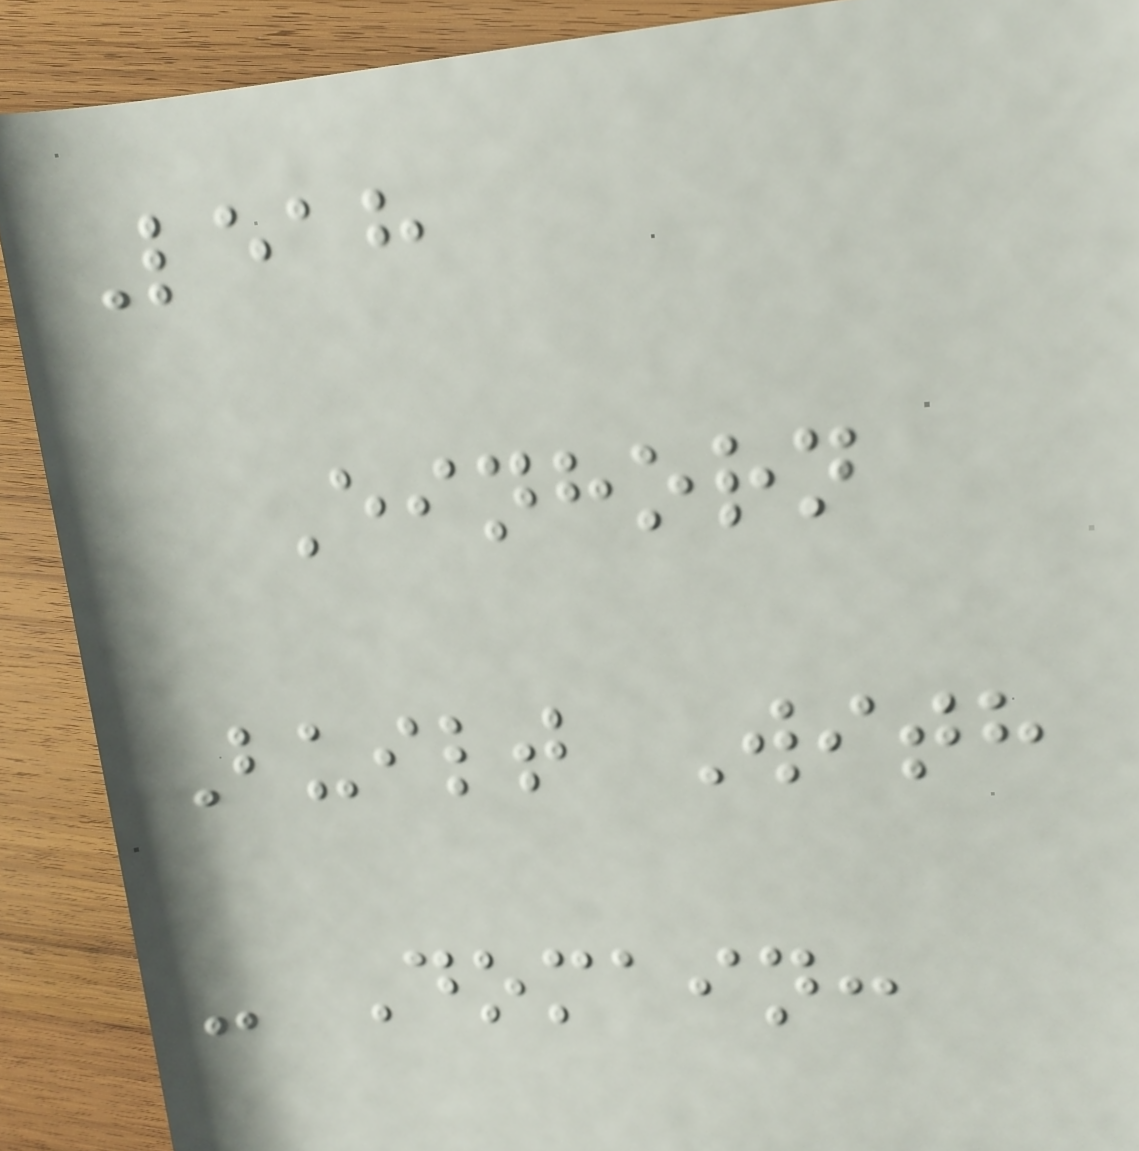Leah
Einhorn
Built With
- Domain:
